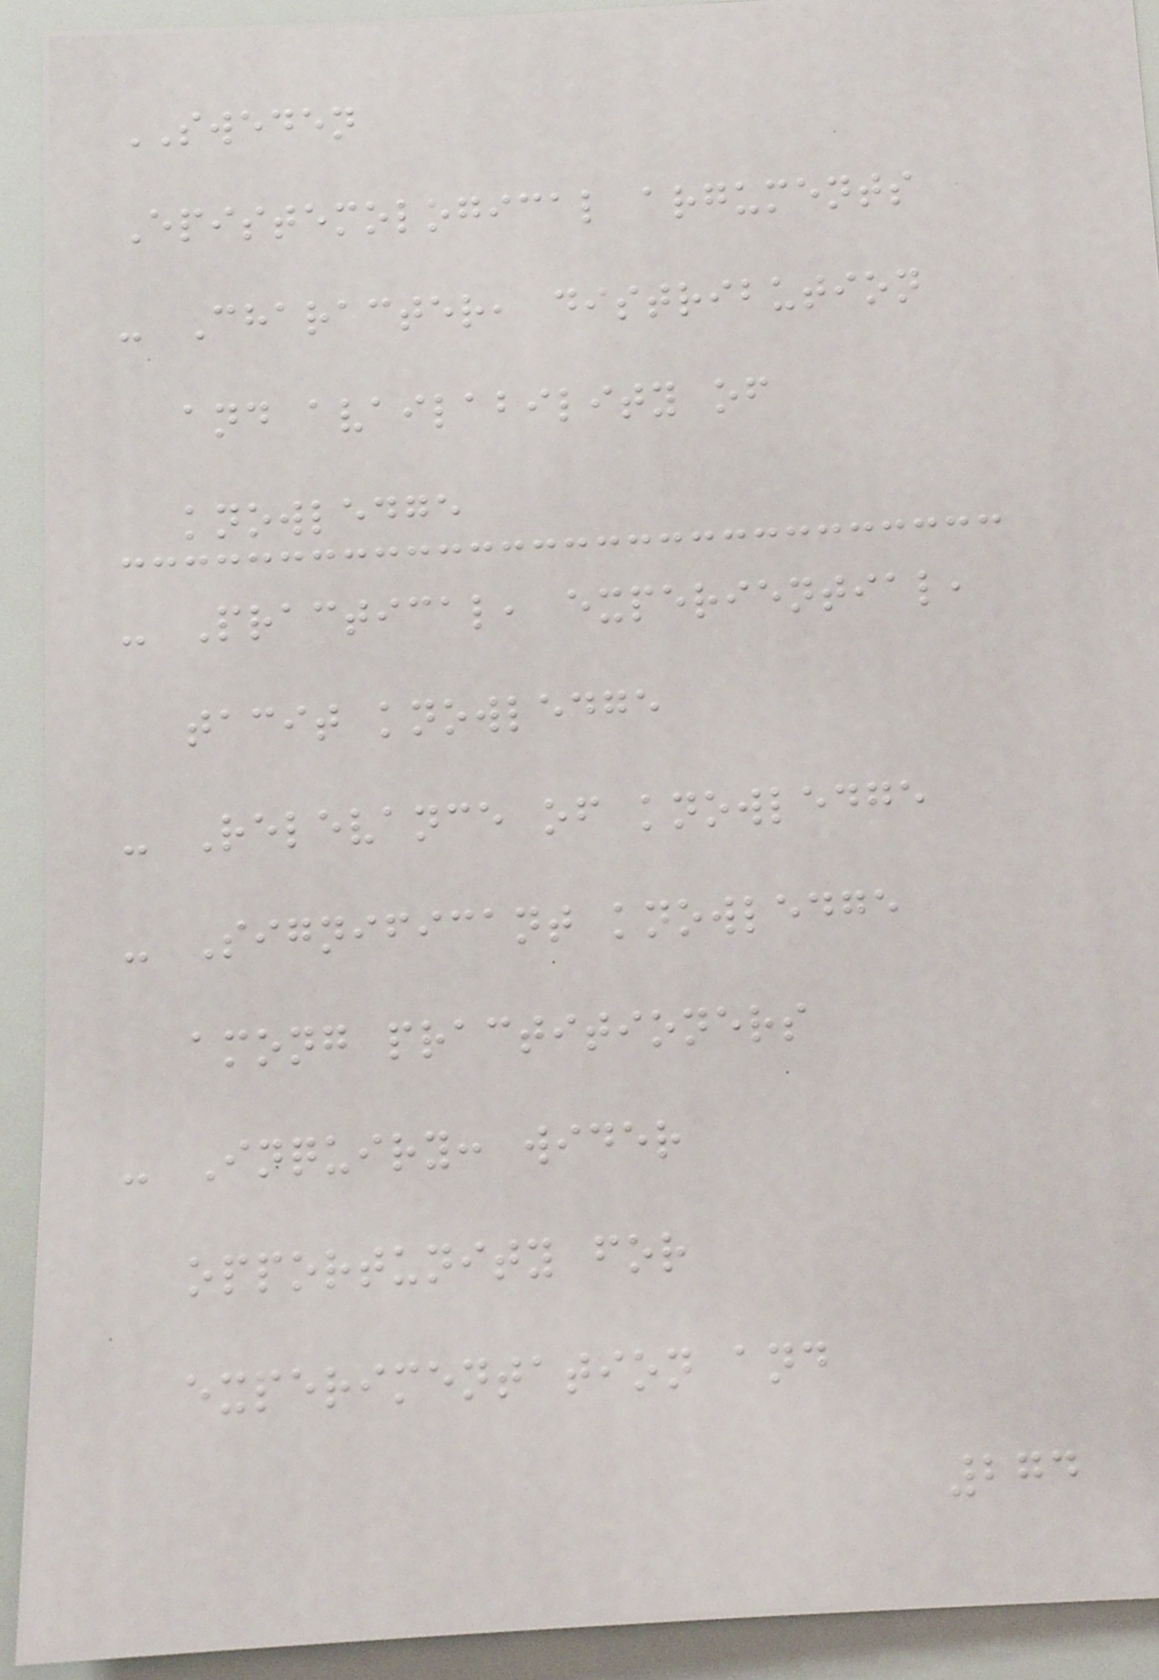SWEDEN
Epistemological arguments
- Character, distribution
and availability of
knowledge
- Practical, experiential,
tacit knowledge
- Relevance of knowledge
- Significant knowledge
among practitioners
- Inquiry: wider
opportunity for
experimentation and
274
